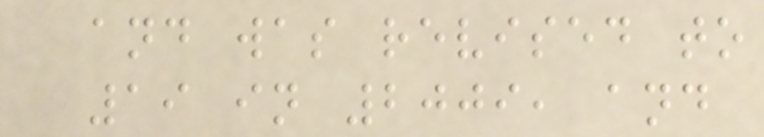and was revised to
19 in 2009, and
